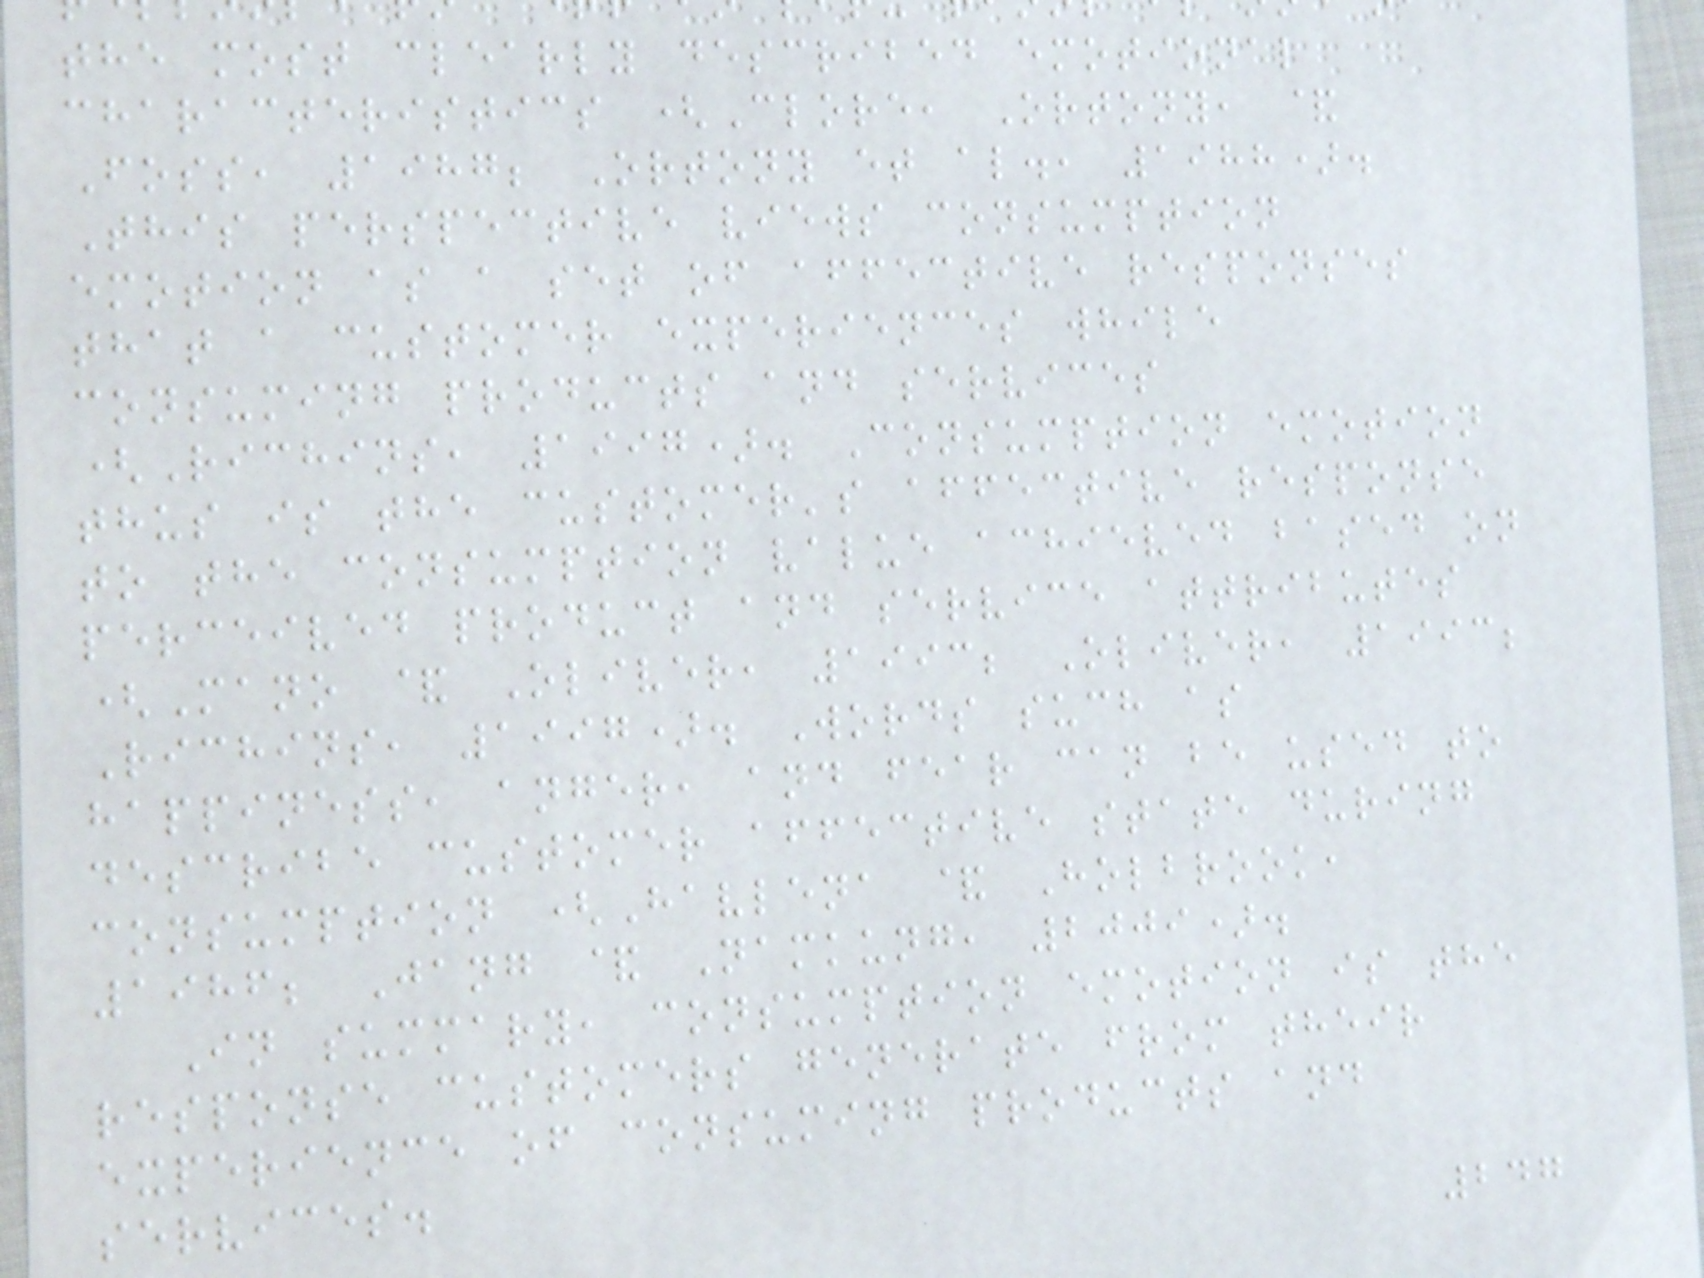the most clearly described emotional
characteristics (Clore, Ortony, &
Foss, 1987; Ortony et al., 1988).
This perspective views consumption
emotion as a set of affective responses
that a customer experiences while
consuming products and services
(Richins, 1997). Consumption emotion
thus is the customer's affective response
to the consumption value achieved based on
perceived product and service attributes
(Mano & Oliver, 1993; Oliver, 1993;
Richins, 1997). Words such as
happiness, anger, and fear can be used to
describe customer affective state during
consumption (Havlena & Holbrook,
1986; Jang & Namkung, 2009).
In summary, consumption emotion is the
response customers generate from their
experience of consuming products and
services.
247
